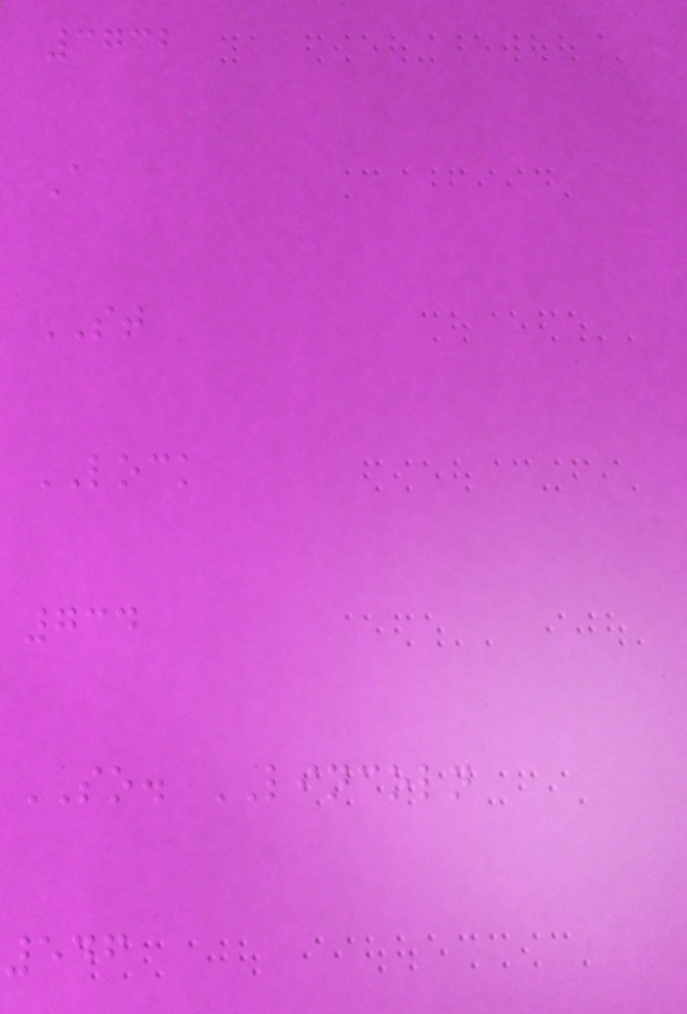3732
A
ST
LOCK
734
SO. LINCOLN
546
